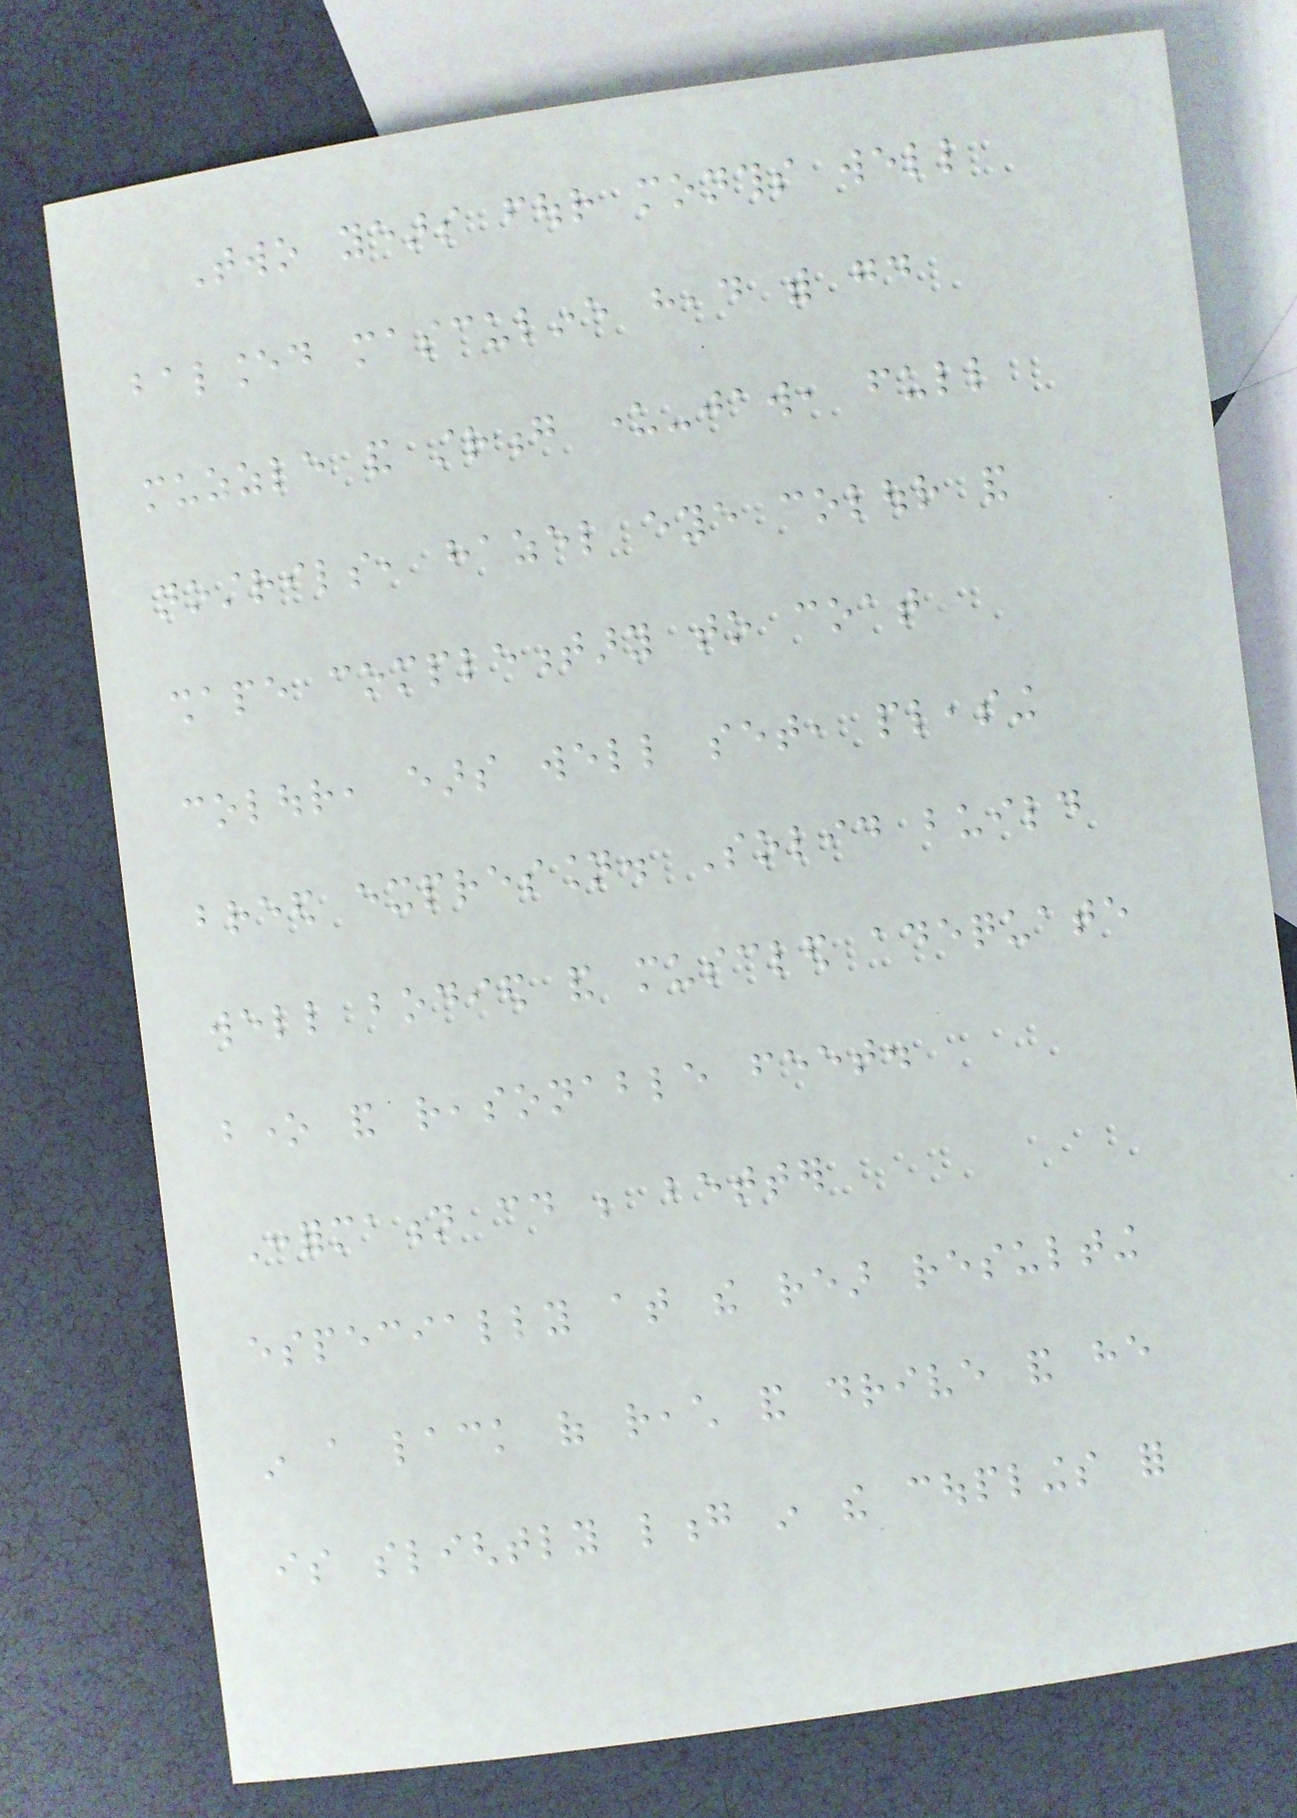Two years four months well
balanced masculine head with good
muzzle and strong under-jaw, full
nostrils, hazel eye colour and
shape complementary to coat
colour, ears well set, pleasing
breed expression. Solid build
well bodied and muscled adequate
bone and reasonable feet.
Conformation could be better
especially at the rear resulting
in a lack of reach and drive and he
is slightly long in the couplings for
